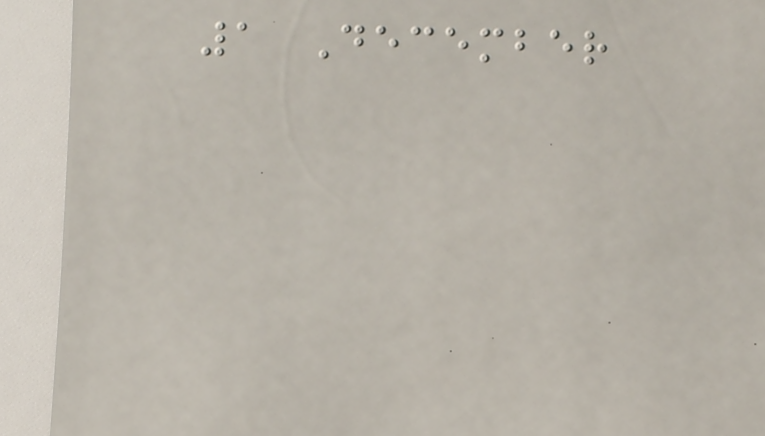1 December
